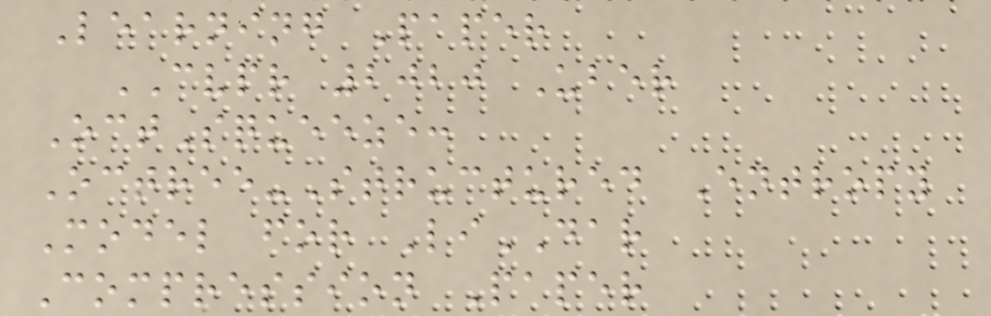Learning Paper
CVPR 2020 Uber
OctSqueeze:
Octree-Structured Entropy
Model for LiDAR
Compression Paper
